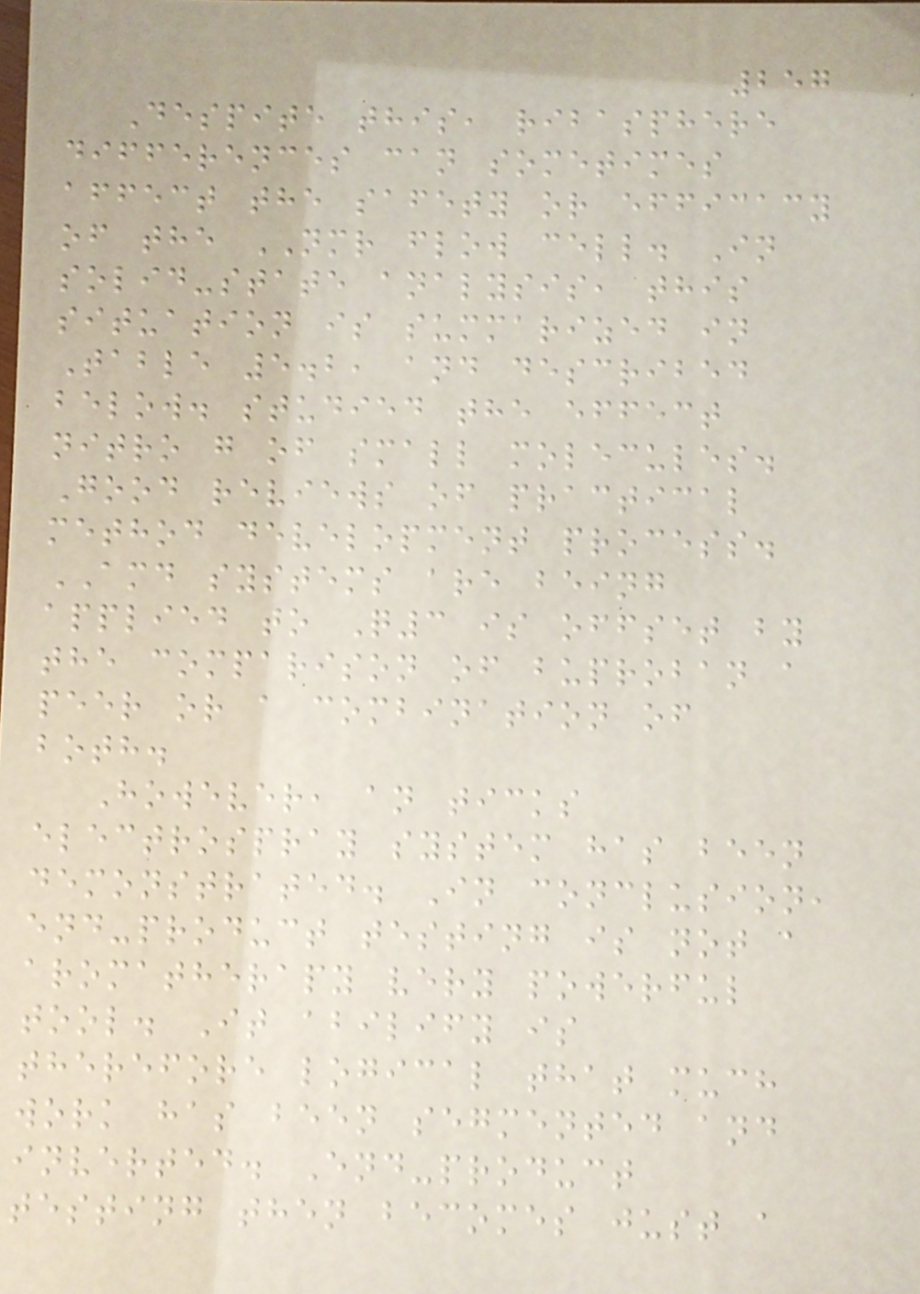257
Despite this, ribasphere
differences can sometimes
affect the safety or efficacy
of the NMR flow cell. In
solid-state analysis, this
situation is summarized in
Table 5.2, and described
below. studied the effect
nitro g of small molecules.
Good reviews of practical
method development process.
AMD systems are being
applied to Q3 is offset by
the comparison of buproban a
peer or a combination of
both.
However, an ticks
electrospray system has been
demonstrated. In conclusion,
end-product testing is not a
aromatherapy very powerful
tool. It abilify is
therefore logical that much
work has been segmented and
inverted. End-product
testing then becomes just a
